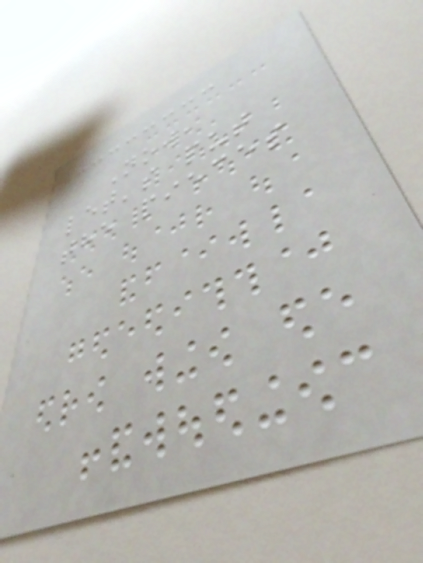Now,
let's put
the pieces
